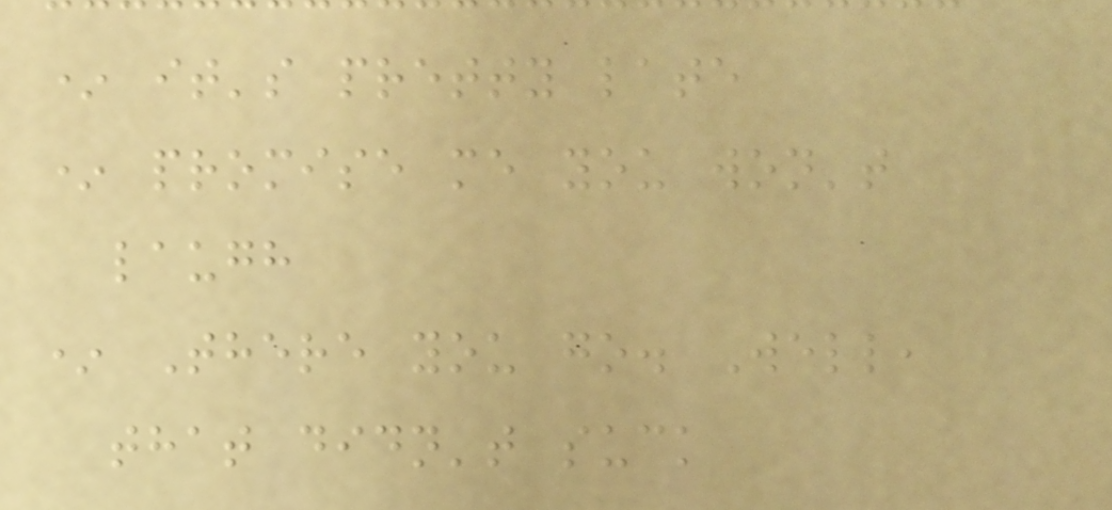* it's pretty late
* promise me you won't
laugh
* There you go. Well,
that didn't suck
